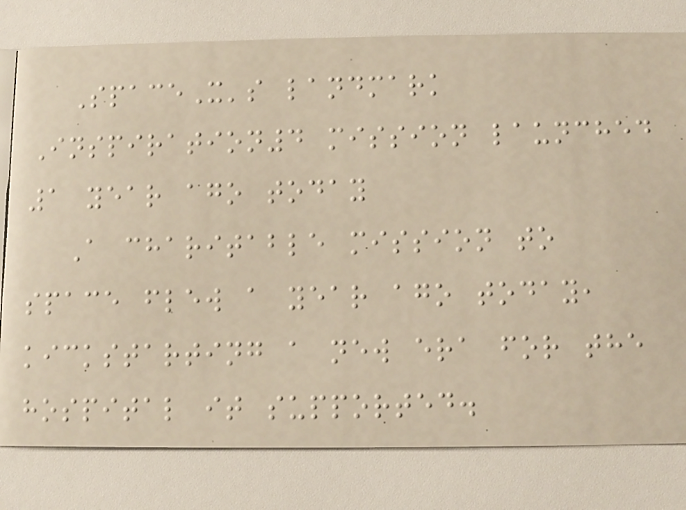SpaceX's landmark
Inspiration4 mission launched
1 year ago today
A charitable mission to
space flew a year ago today,
kickstarting a new era for the
hospital it supported.
